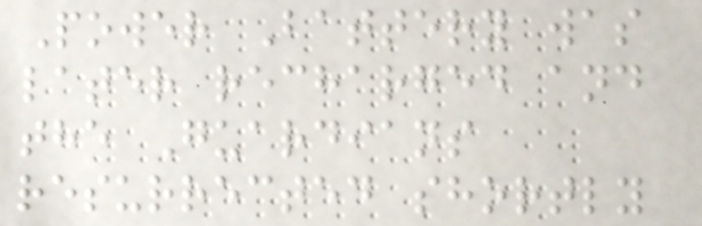Power Battery was
later recharged and
the Guardians
resurrected shortly
